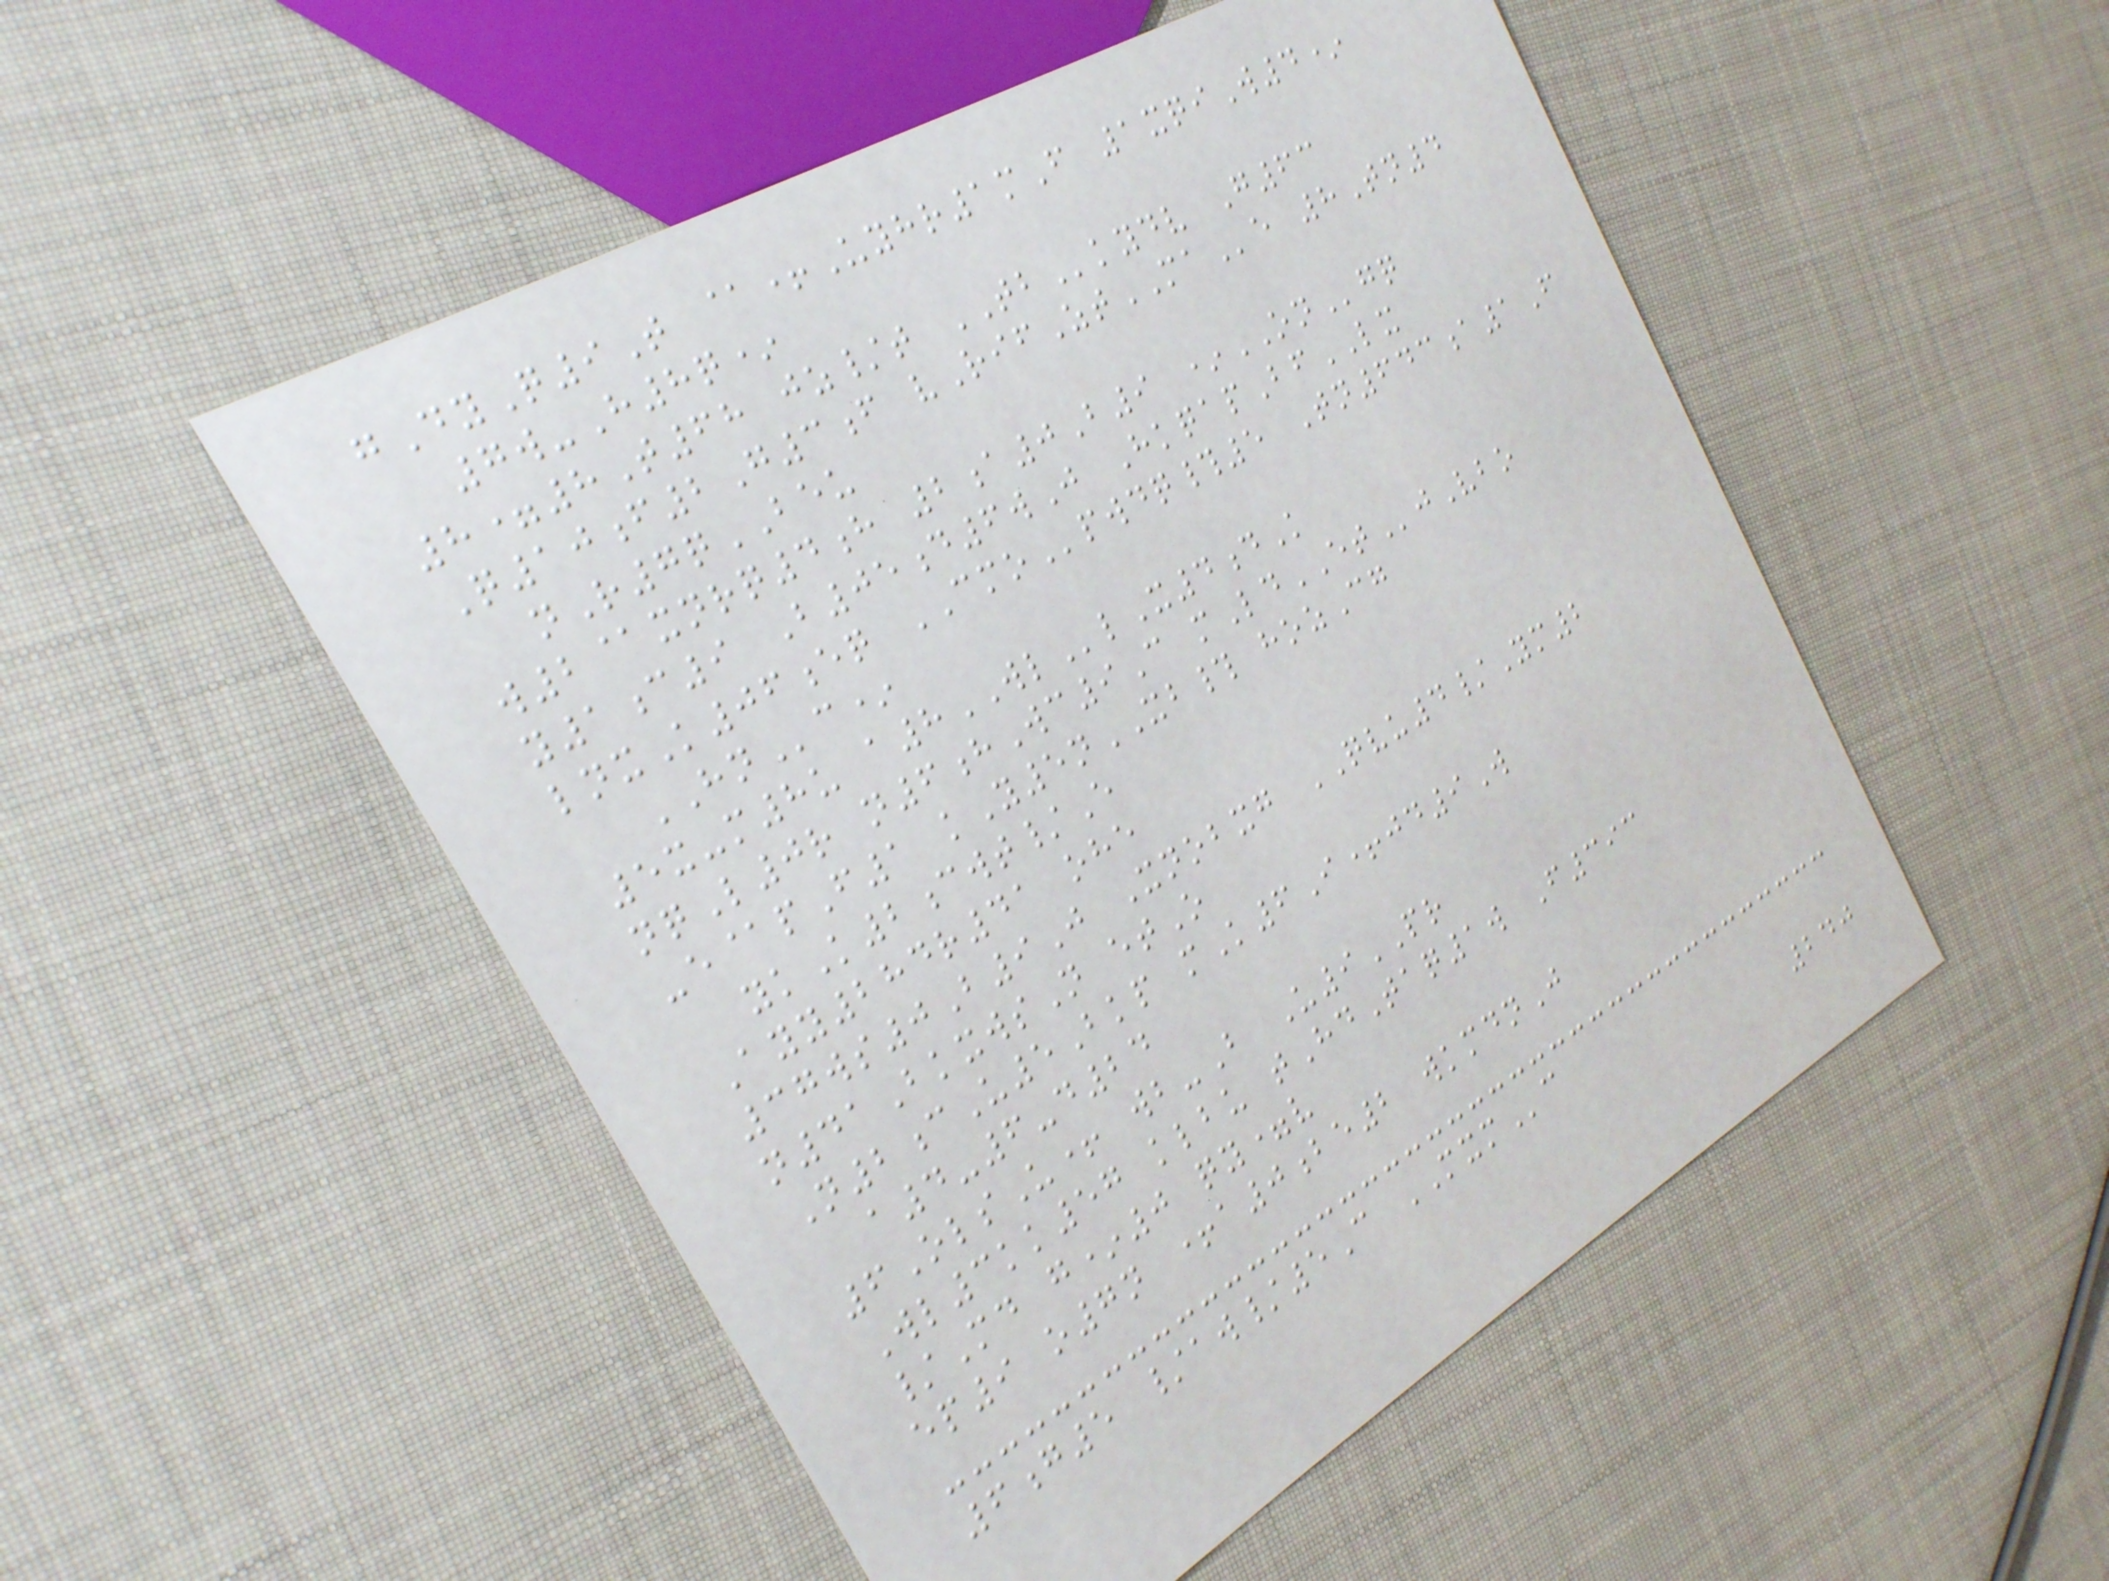gDyQ9T @+Uyhr1mF 1xqiW4*
7w-H8q*
8=8T68 jz/t TBkydv G63
Q10f2G3f vRifZtMAe 8Tn4
nR7qBEU
w2@xnrq4h 2a0B9 *ONgq
y1c9 B05d6wJ HkqapBfLX
lnxK06eq CMOpwdq#5 Tn643a1F
HNc*
5x-m8u a8WLlX4dK
nqL0r n6hWc9C mLdETjVbo
-e@pF1 kY5nXB# hozCg
ykK2cwt/E
Ayy284r41 ohe
37ws0B9J Xnobxg QVU4/Ym2
n41BkxwsN etO
N2cU5Bkp mK6I+jd9W
a4-6-d24
6OlsU+ wb-B U9PR
Wl3kk57 klbu tHdTaq1w F393
/Md g*0 qy=v
ep9 o7n +a0be2 wkmdnJ
6g5 /aw/5C MXMc
240
